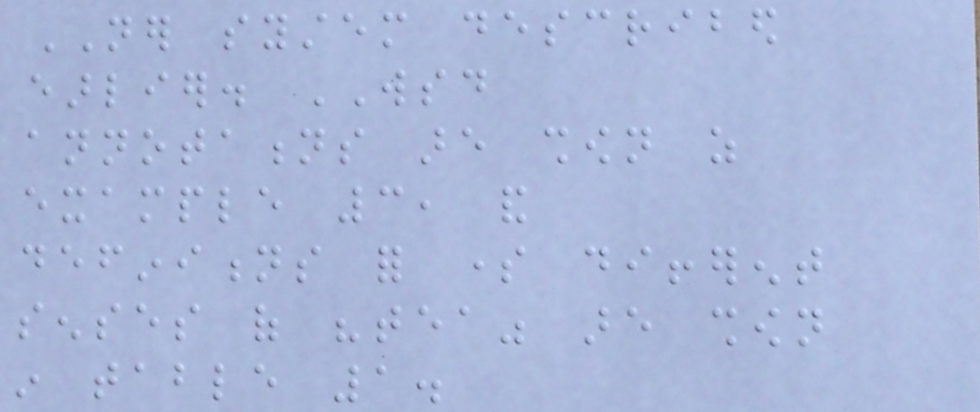NER system described
earlier. WSD
annotations are shown as
example 3, and
definitions for some different
senses of "tea" are shown
in table 1.
